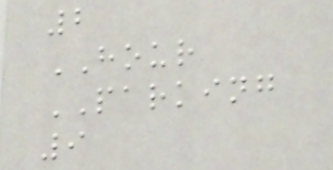2
HOUR
PARKING
9
